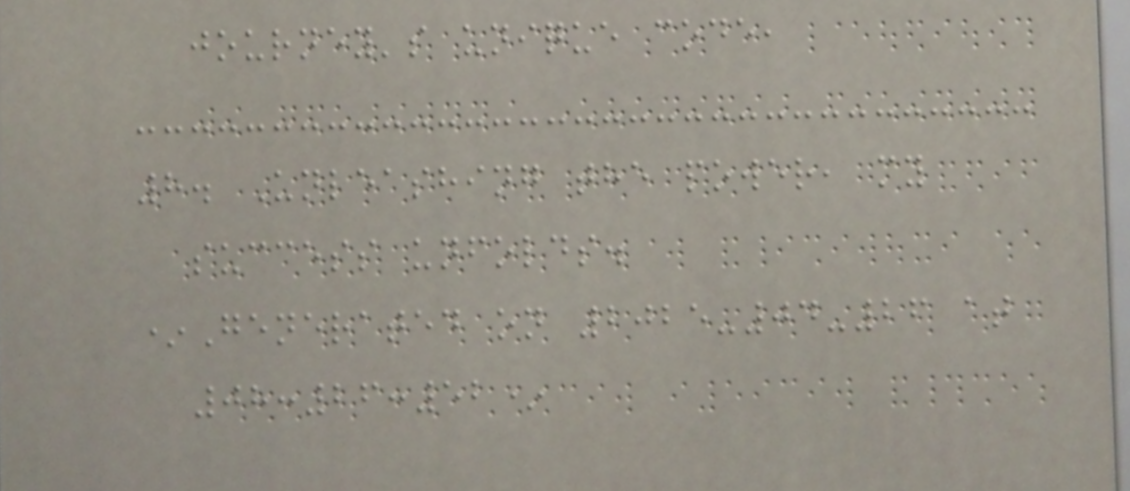journey's unique code,
8. Unleashing the power, my
success unfolds.
*Generated on 2025-04-26 at
08:26:52*
